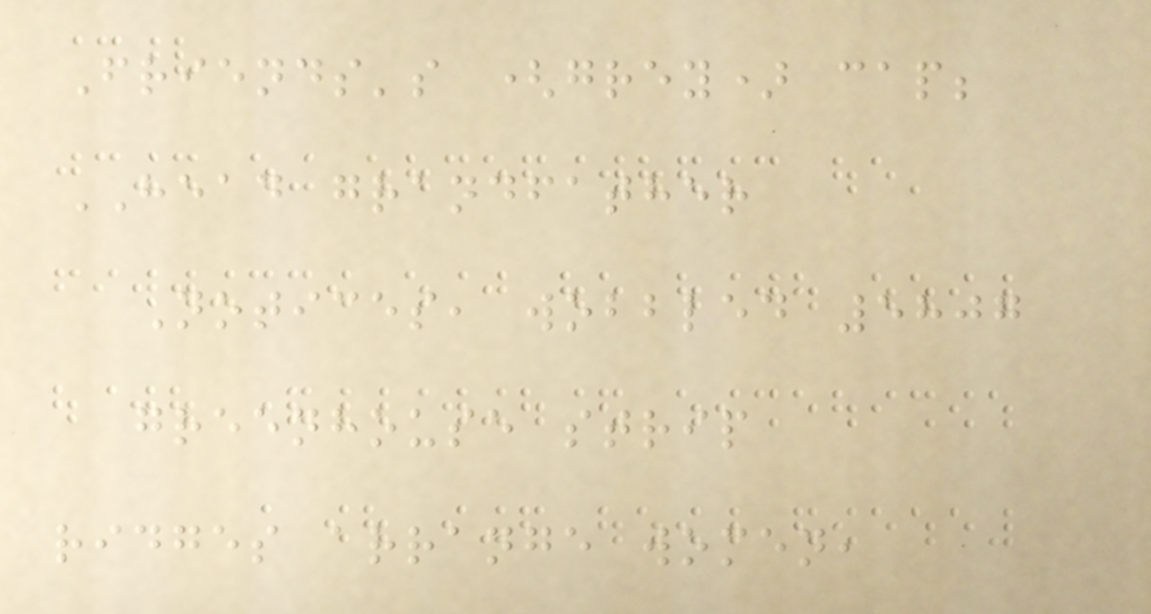Friends's (grey) cap;
HEAD grandfather
Notices, wobbled 5807
greenhouse strip
ridges arrange women,
